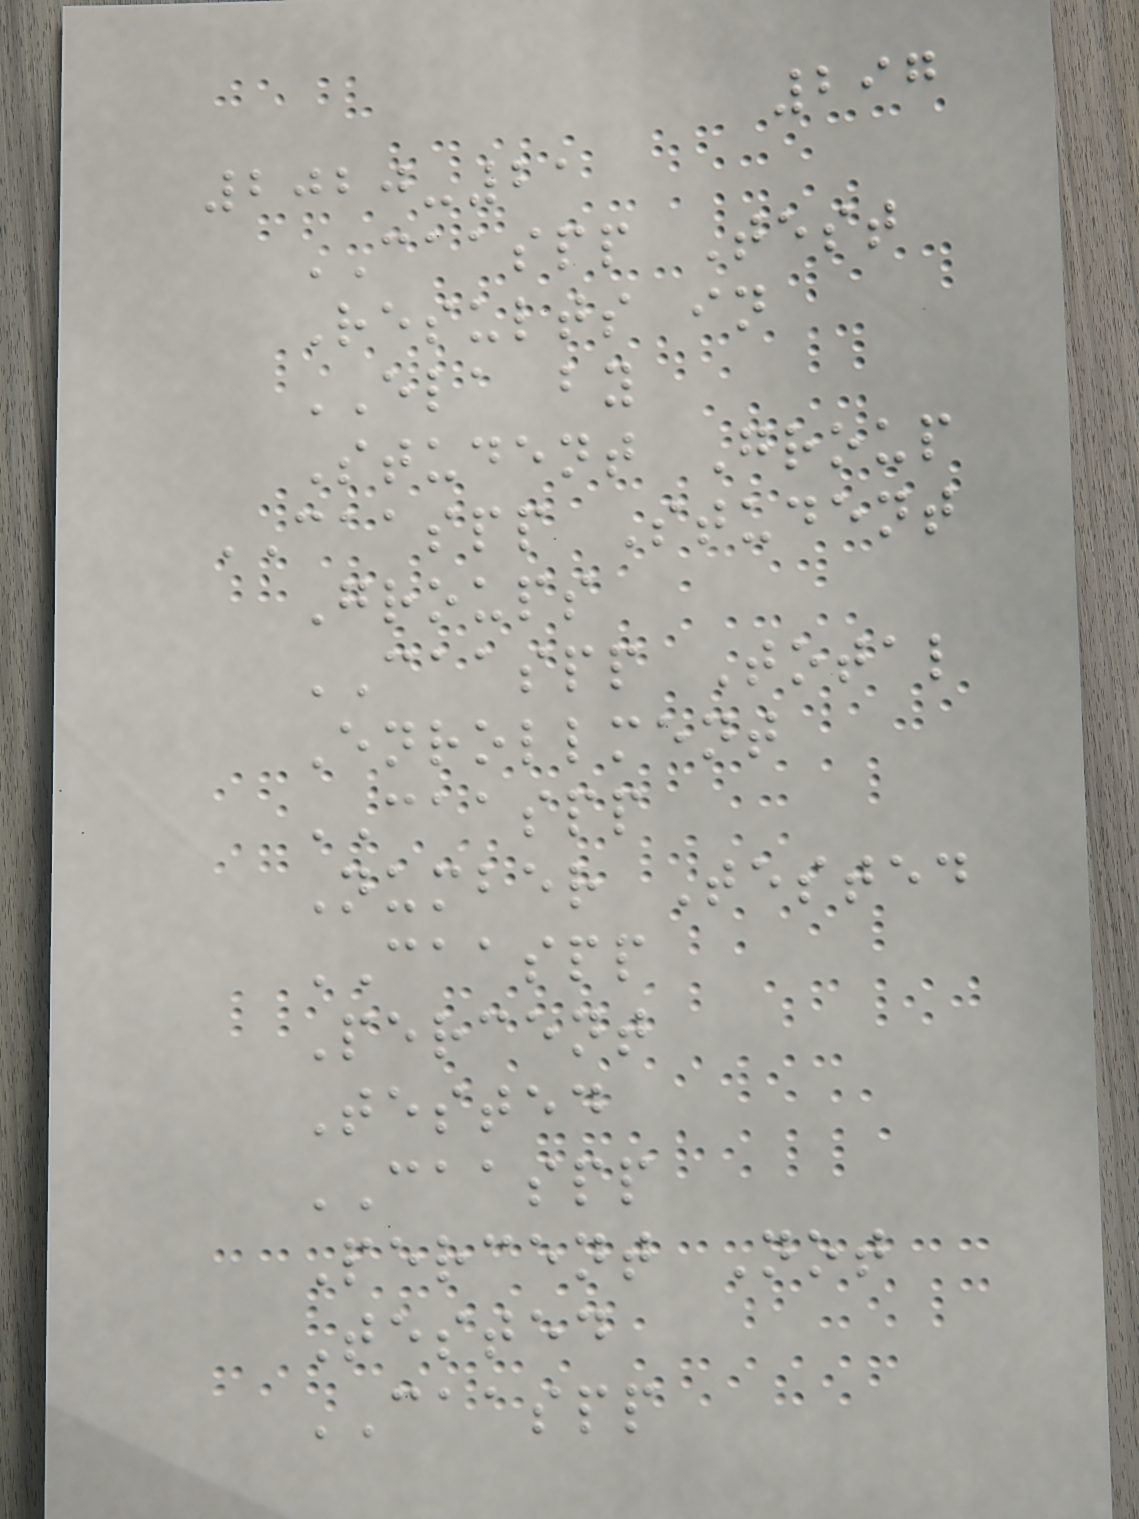297
2020-21
CAASPP Test
Results in
ELA by
Student Group
CAASPP Student
Groups
CAASPP Total
Enrollment
CAASPP
Number Tested
CAASPP
Percent
Tested
CAASPP
Percent Not
Tested
CAASPP
